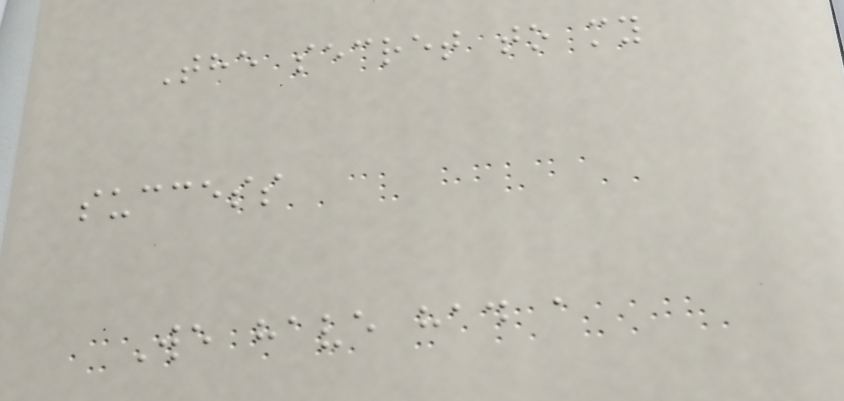The secret to my
success
We have had a
